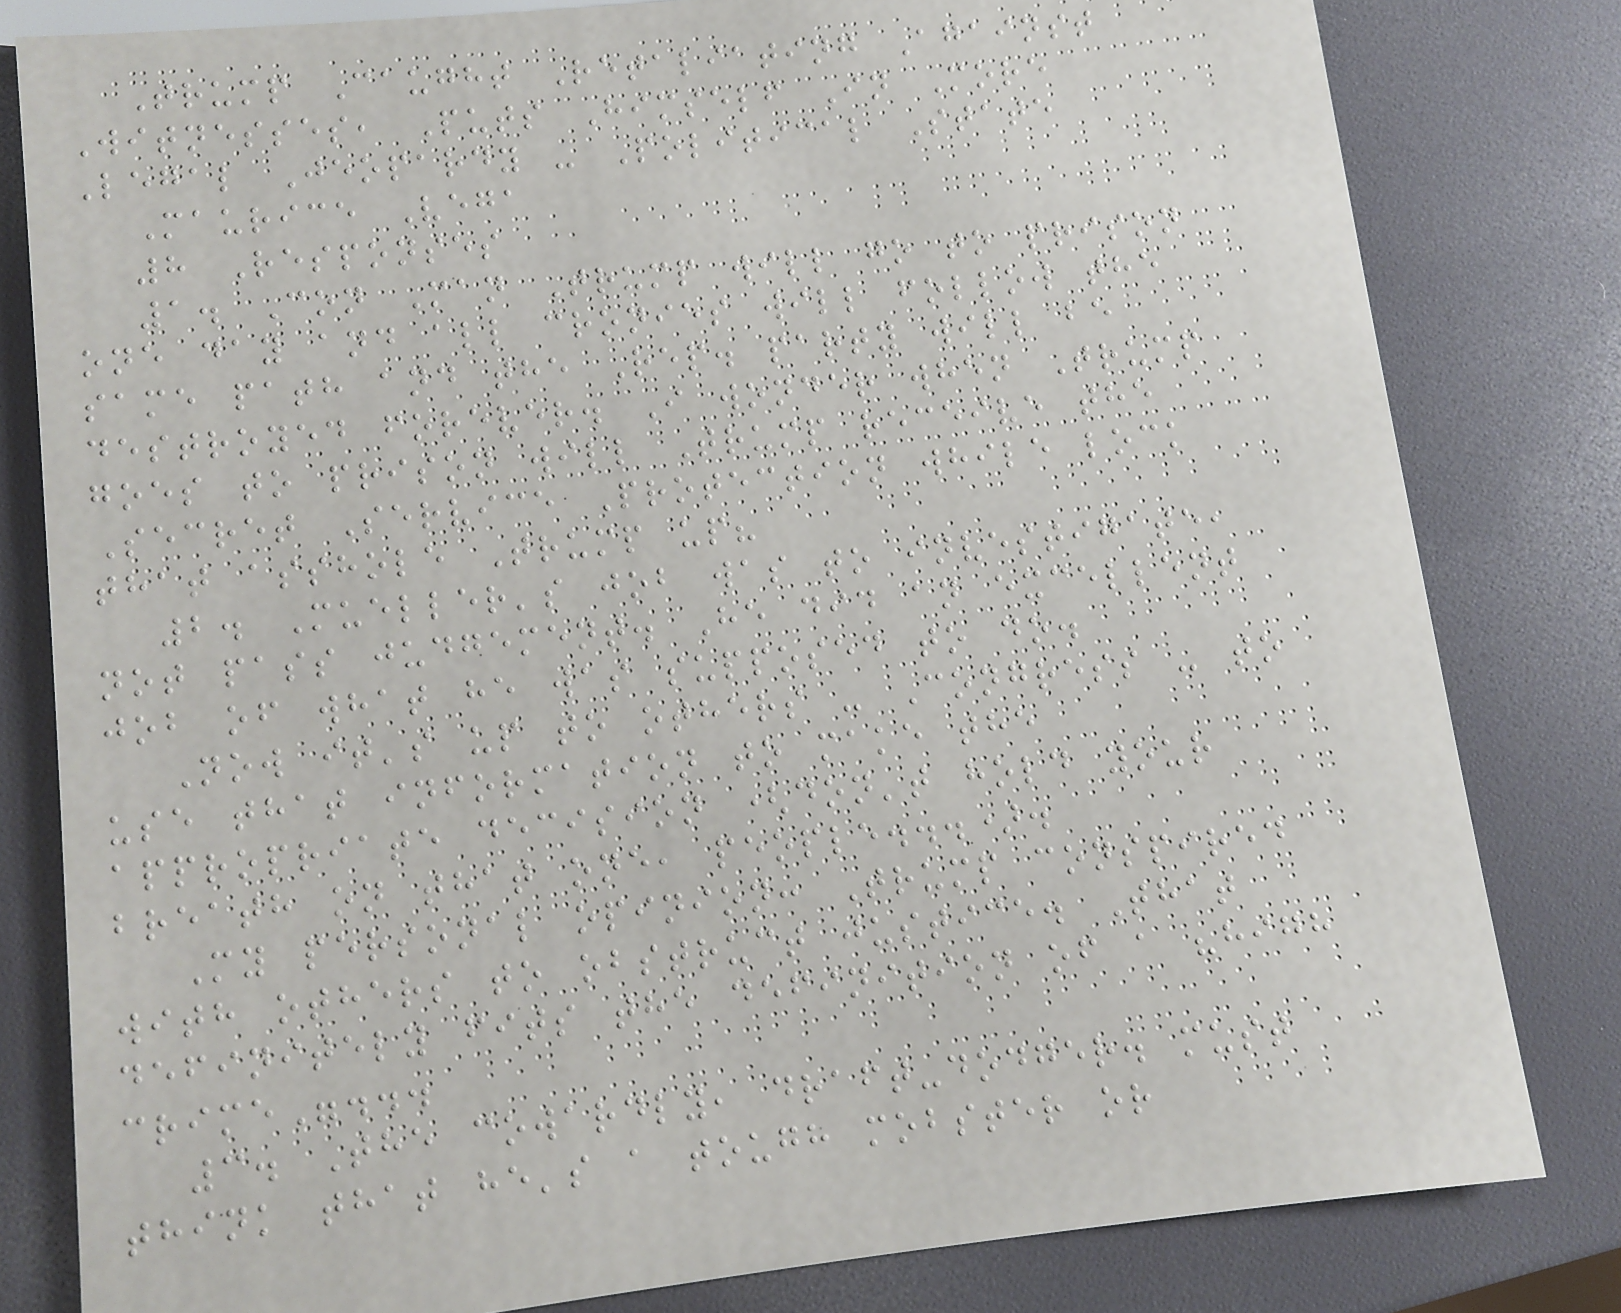Trump Caught Retaliating Against
Witnesses, Puts Himself In More
Legal Jeopardy - Political State
Maurice Vega
8 Responses
1. Con Man Trump will go to prison
one day and all cronies will follow the
same path and the Rep. party will be
destroyed forever. I wonder when Trump
goes to prison will Trump receive the
Secret Service Protection while lock
that asshole Trump up?
2. Mueller's job was to investigate,
not pass judgement. He did an excellent
job of what he was supposed to do.
Now it's up to others - Congress - to
use that information to make the
appropriate decision (don't hold your
breath on that one, people...).
My personal opinion: Trump conspired
with others to obstruct justice. That
definitely fits the definition of a "high
crime"...
3. The cowardly, draft-dodger. must
think that he's a tough mobster or
